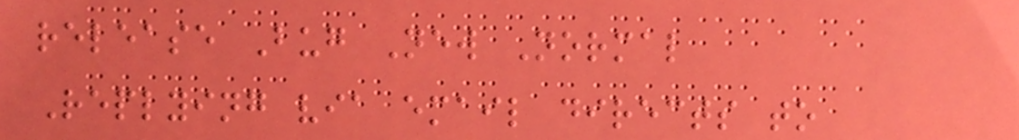release Bug New Normal
Replying via email directs to
